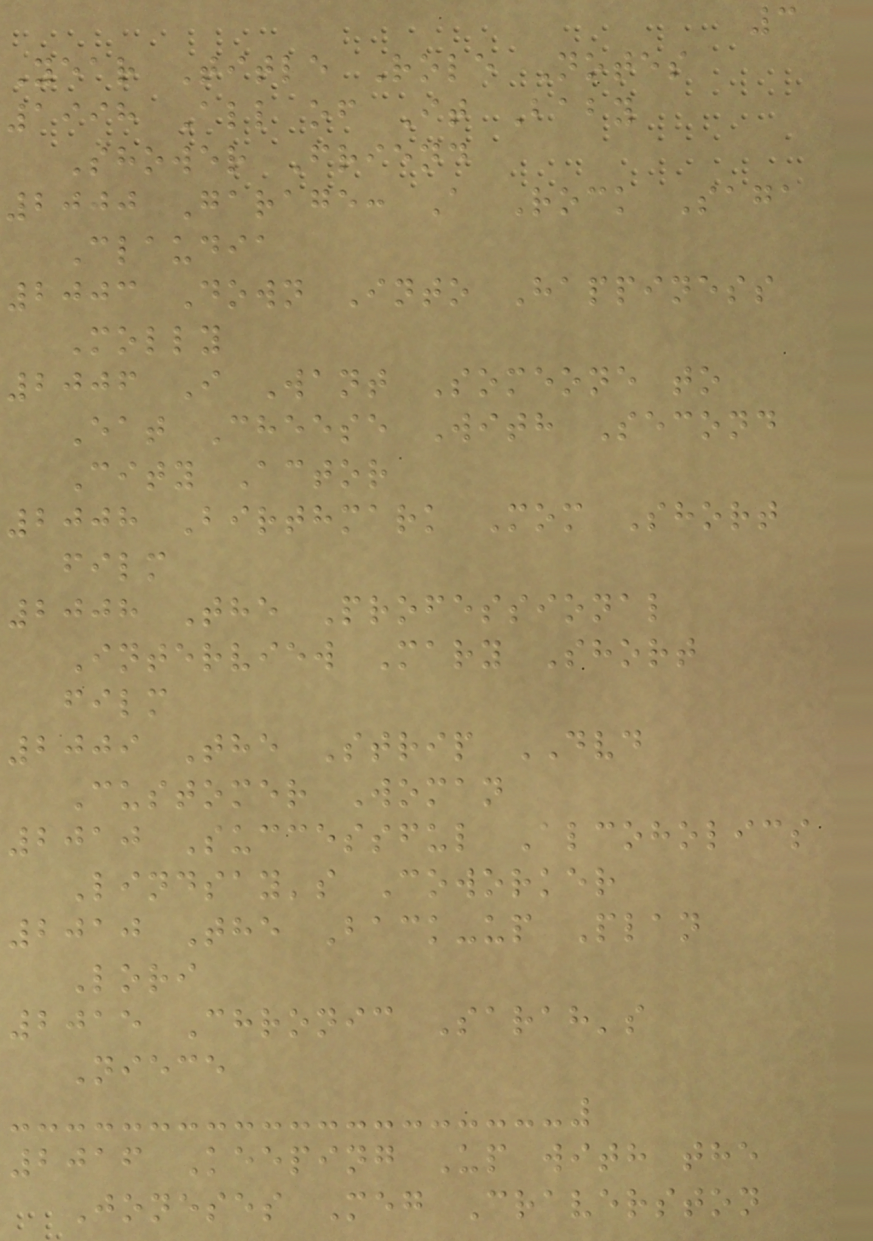3
Year Title Role Notes
1998 All of It Baby
Shower Friend
2000 Garage: A Rock Saga
Claudia
2003 Down Into Happiness
Molly
2006 I Want Someone to
Eat Cheese With Second
City Actor
2008 Birthmark Mom Short
film
2008 The Professional
Interview Mary Short
film
2009 The Strip DVD
Customer Woman
2010 Successful Alcoholics
Lindsay's Coworker
2010 The Back-up Plan
Lori
2015 Chronic Sarah's
Niece
2016 Keeping Up with the
Joneses Meg Craverston
